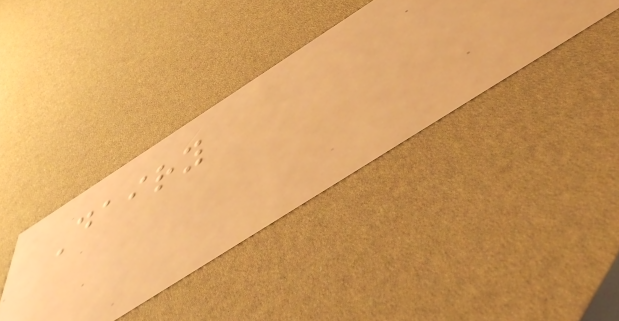Dairy
